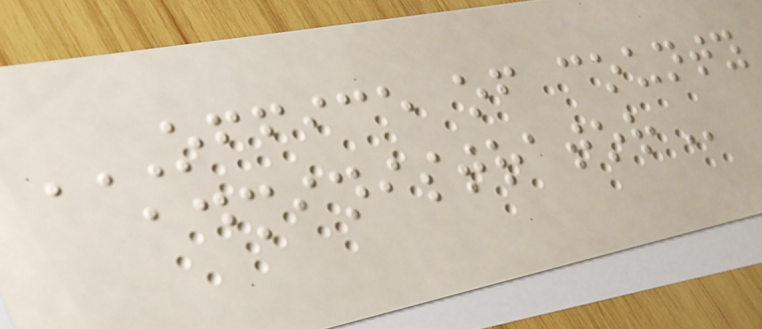OFFICE OF COUNTY
ADMINISTRATOR
